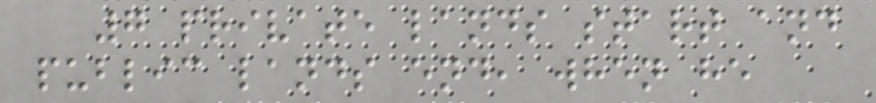7 private lands start and
public lands end, when he
